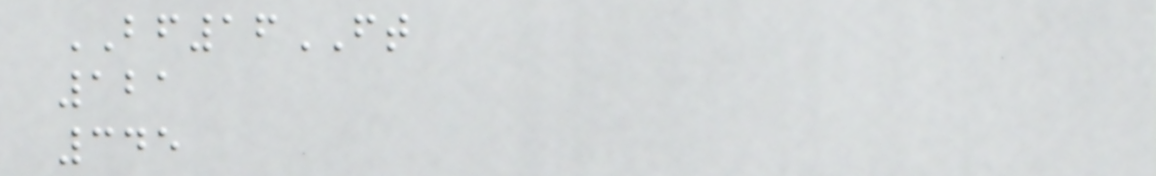BF16FT
121
345
